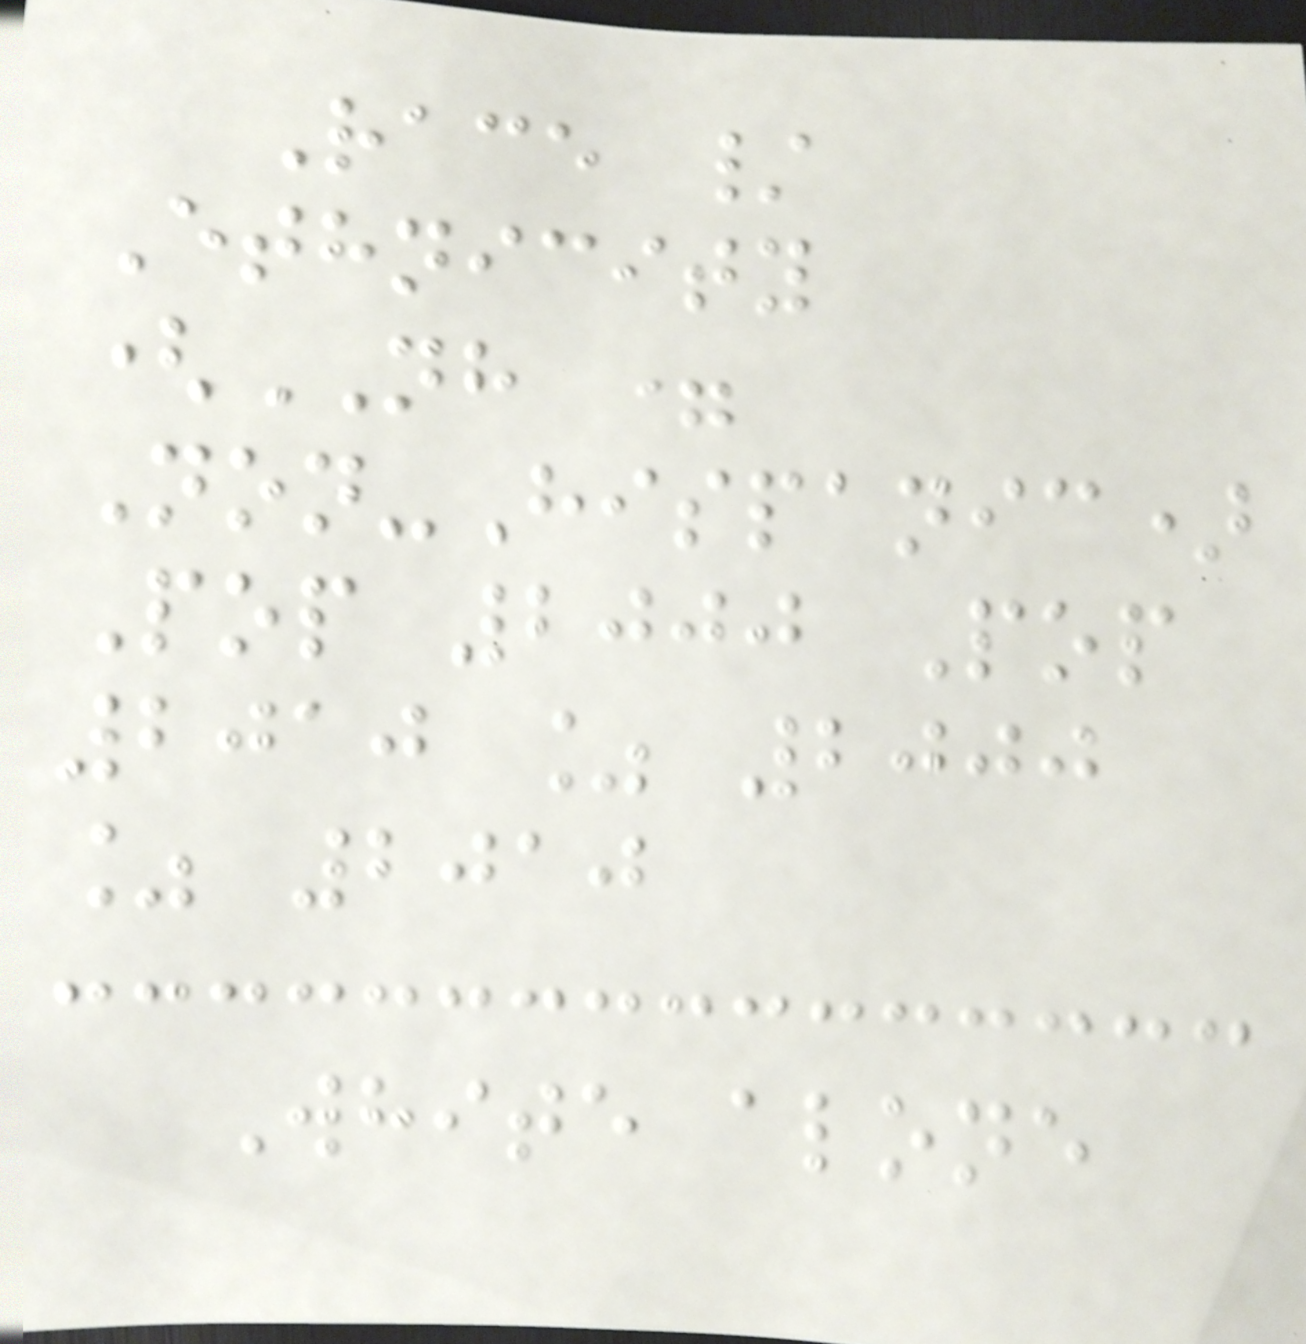Race /
Ethnicity
(NH =
Non-Hispanic)
Pop 2000 Pop
2010 % 2000
% 2010
White alone
